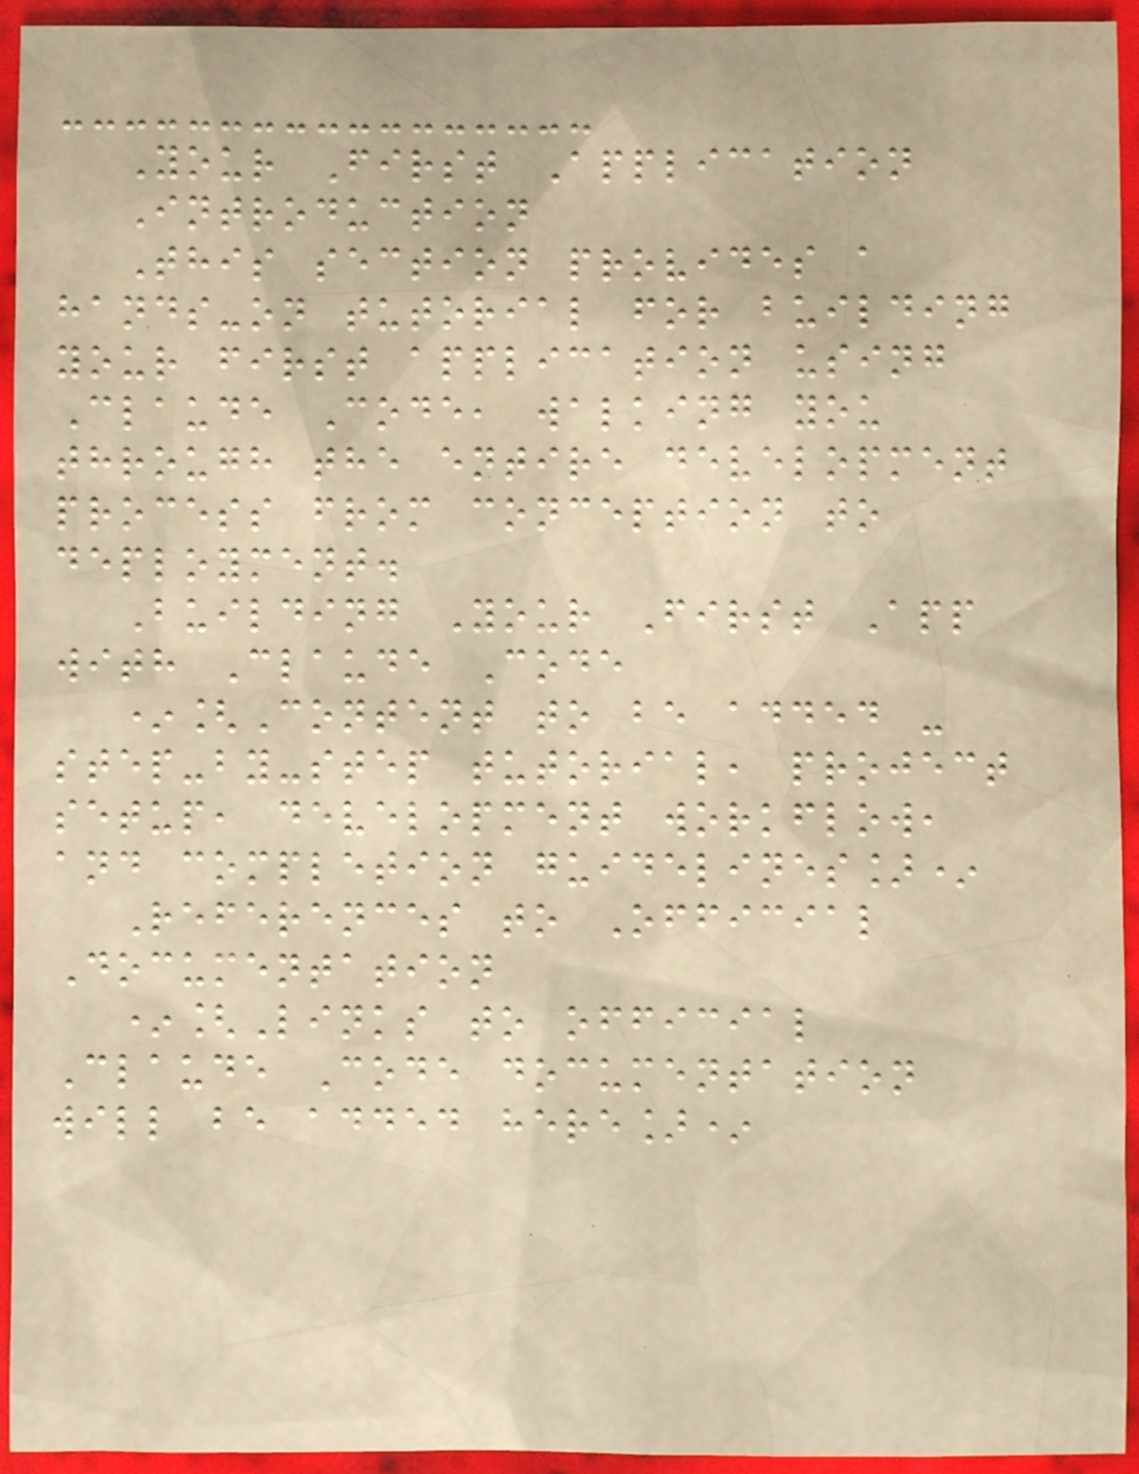Your First Application
Introduction
This section provides a
hands-on tutorial for building
your first application using
Claude Code, walking you
through the entire development
process from conception to
deployment.
Building Your First App
with Claude Code
*[Content to be added -
step-by-step tutorial, project
setup, development workflow,
and completion guidelines]*
References to Official
Documentation
*[Links to official
Claude Code documentation
will be added here]*
